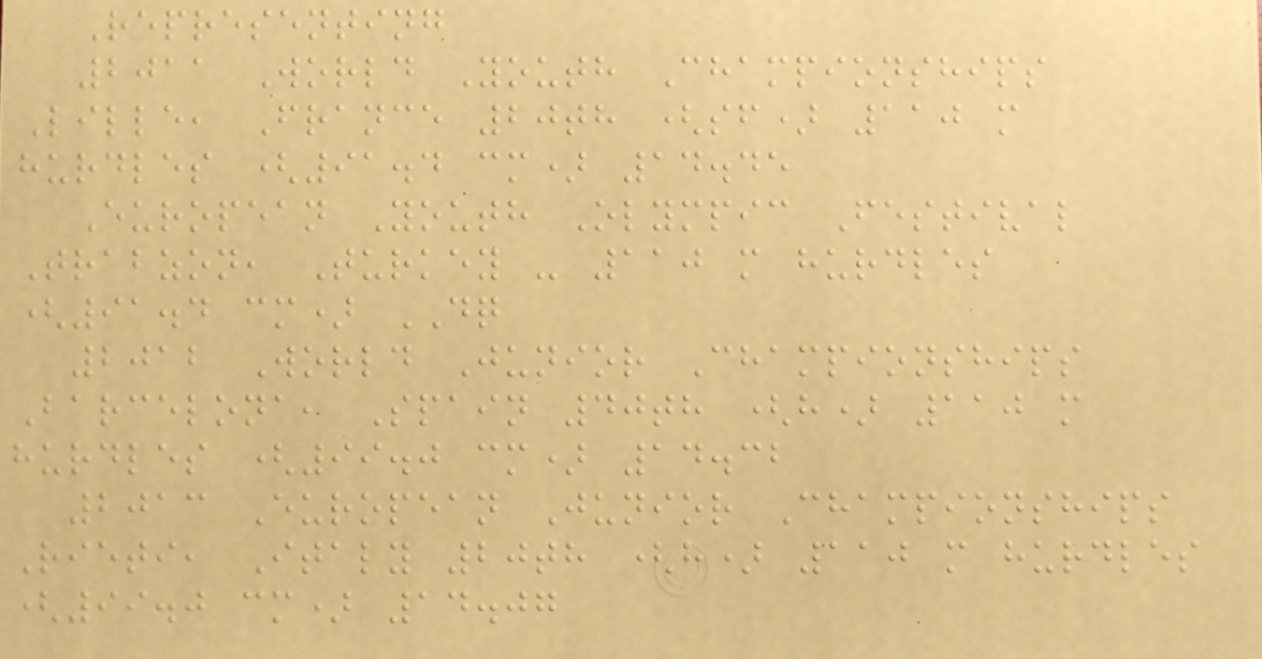Representing
2011 World Youth Championships
Lille, France 20th (sf) 110 m
hurdles (91.4 cm) 14.45
European Youth Olympic Festival
Trabzon, Turkey - 110 m hurdles
(91.4 cm) DQ
2012 World Junior Championships
Barcelona, Spain 40th (h) 110 m
hurdles (99.0 cm) 14.32
2013 European Junior Championships
Rieti, Italy 20th (h) 110 m hurdles
(99.0 cm) 14.07
